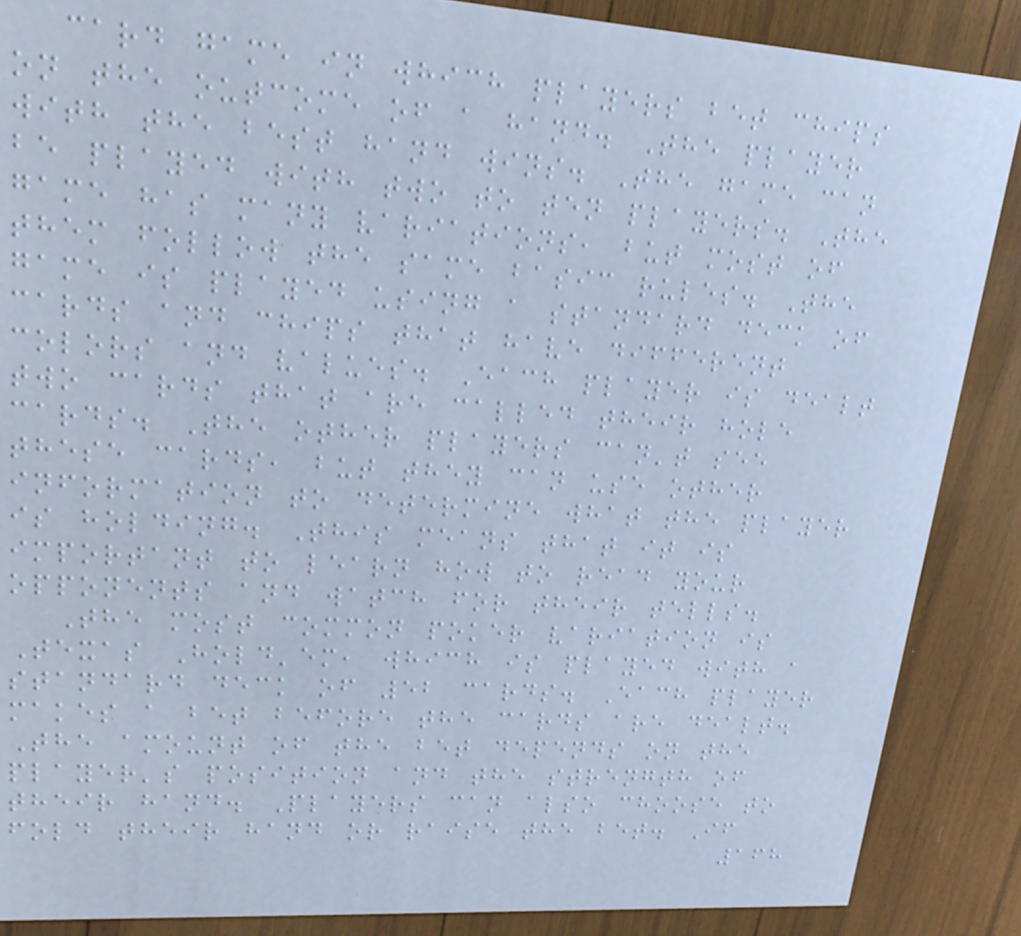card game in which players bet chips
on the outcome of a hand. The player
with the best hand wins. The game can
be played with two to ten players. The
game has many variations, but most of
them follow the same basic rules. The
game is played using a standard deck of
cards and chips that have different
colors and values. Each player is dealt
two cards that are called their hole
cards. The other players can't see
these cards, but they can use other
information to determine what the player
is holding. This means that it is
important to learn how to read your
opponents and watch for their tells.
The most common poker variation is
Texas Hold'em, which is played with a
standard deck of 52 cards. Each player
makes a bet before the cards are dealt.
The amount of the bet depends on the
player's position and the strength of
their hand. Players can also choose to
fold their hand or raise the bet. If
168
